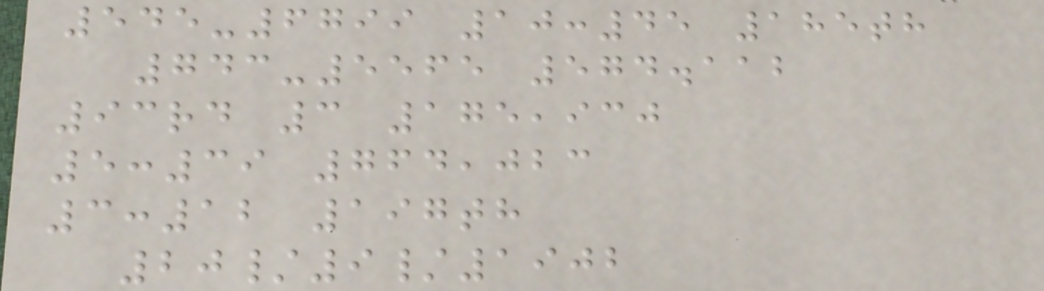545-6799 10:45 185th
743-5565 574.112
93rd 3 175,930
5:39 764,023
3:12 197th
20/9/1902
